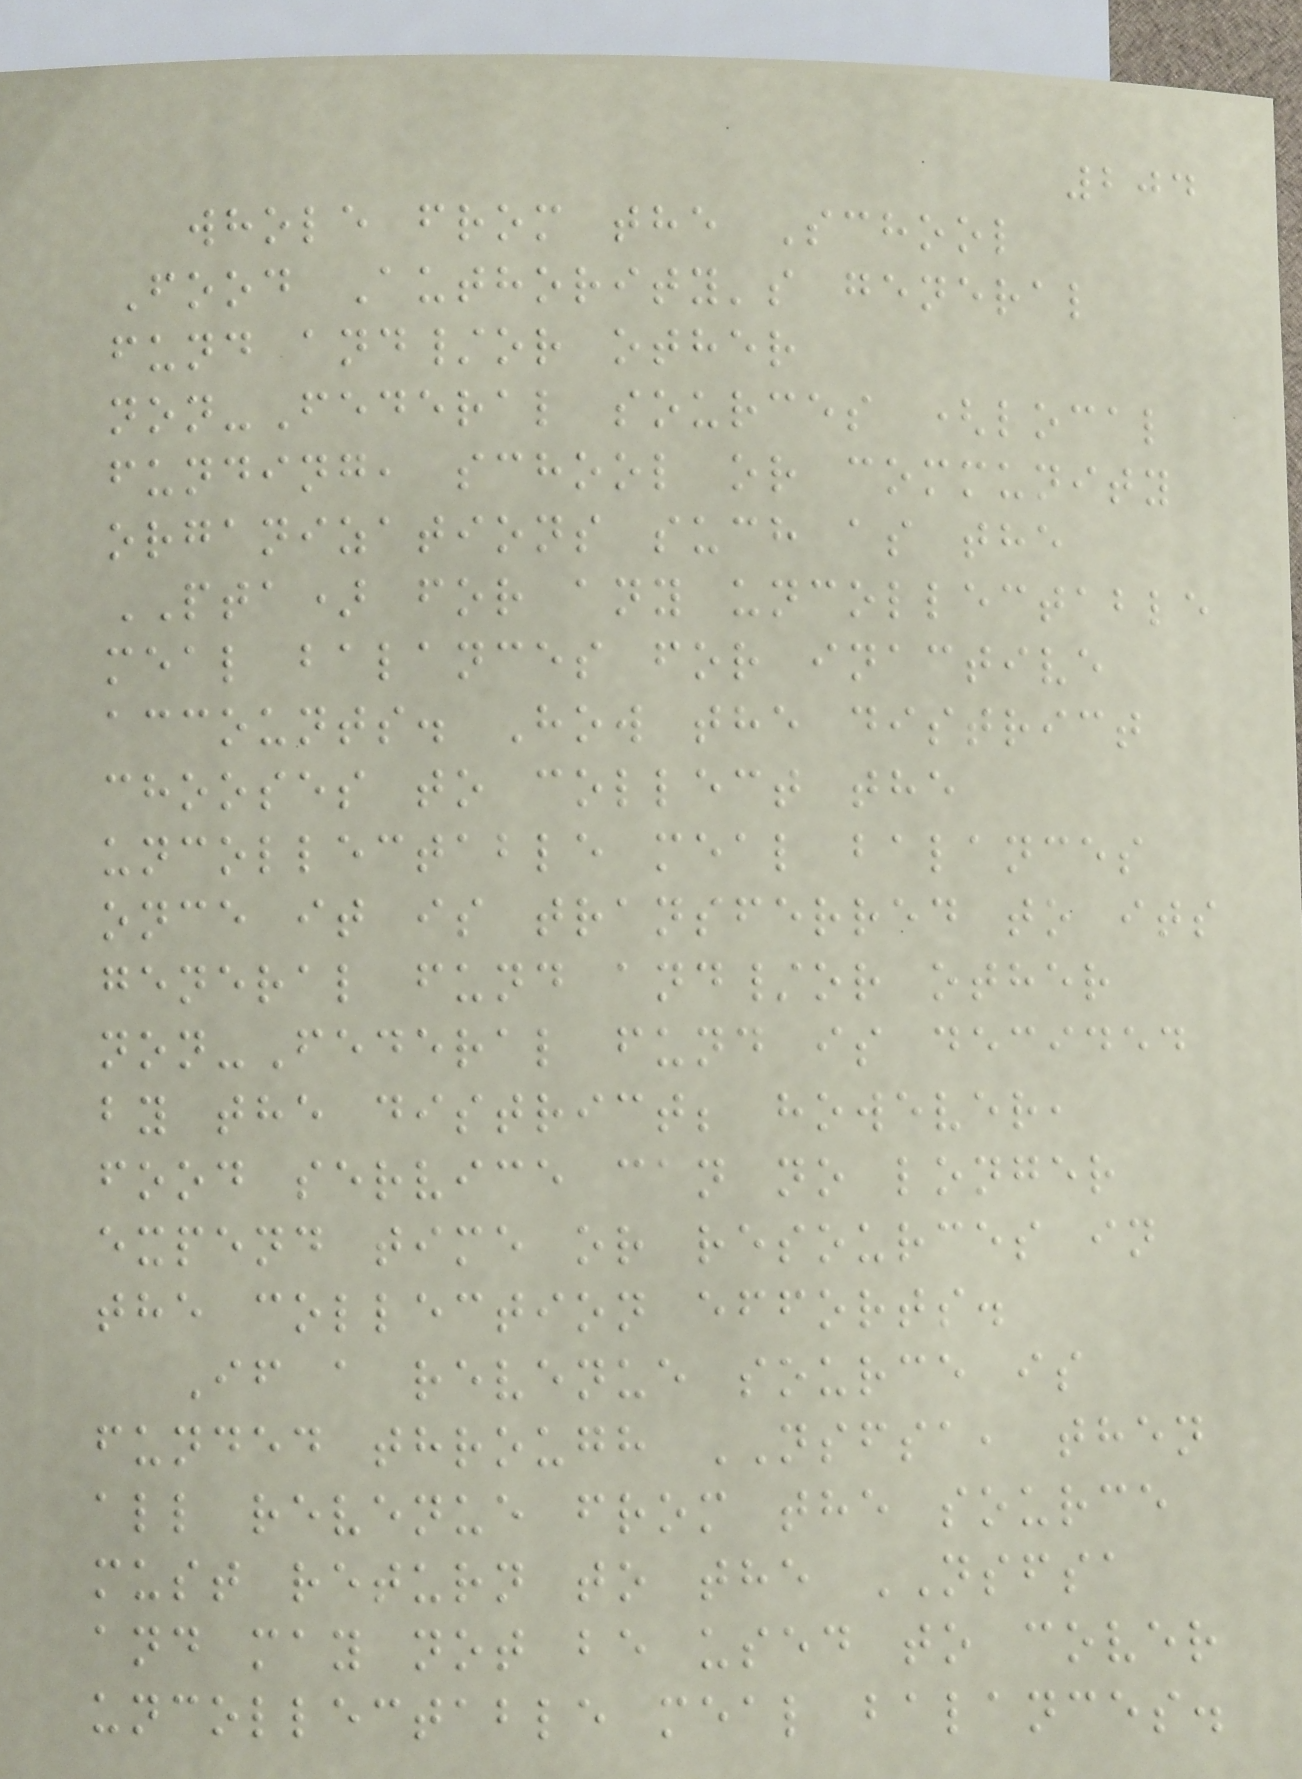204
whole from the School
Food Authority's general
fund and/or other
non-Federal sources (local
funding, school or community
organizations such as the
PTA) for any uncollectable
meal balances for inactive
accounts. How the district
chooses to collect the
uncollectable meal balances
once it is transferred to its
general fund and/or other
non-Federal fund is decided
by the district; however,
food service can no longer
expend time or resources in
the collection efforts.
If a revenue source is
funded through NSFSA, then
all revenue from the source
must return to the NSFSA
and may not be used to cover
uncollectable meal balances.
